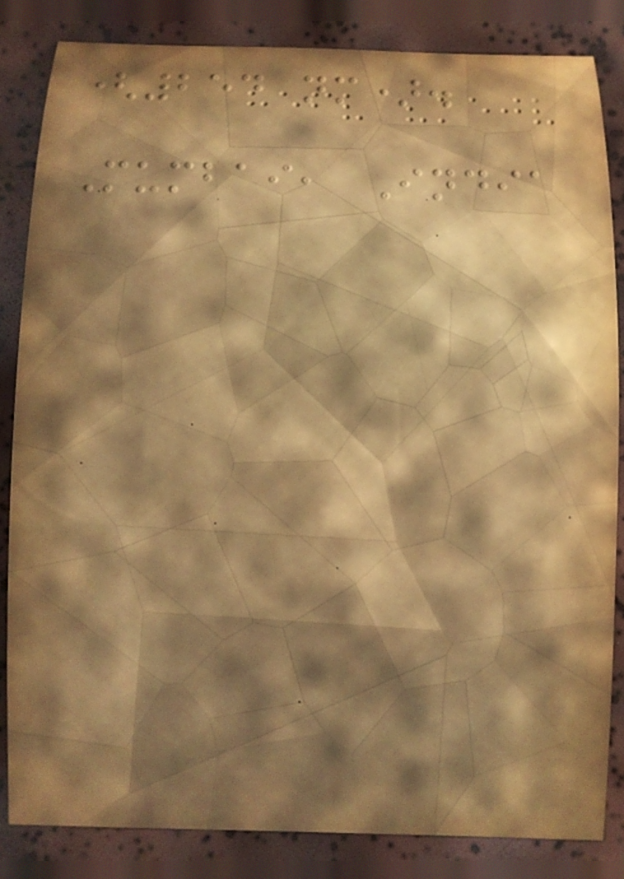(254 nm).
Mumbai, India
